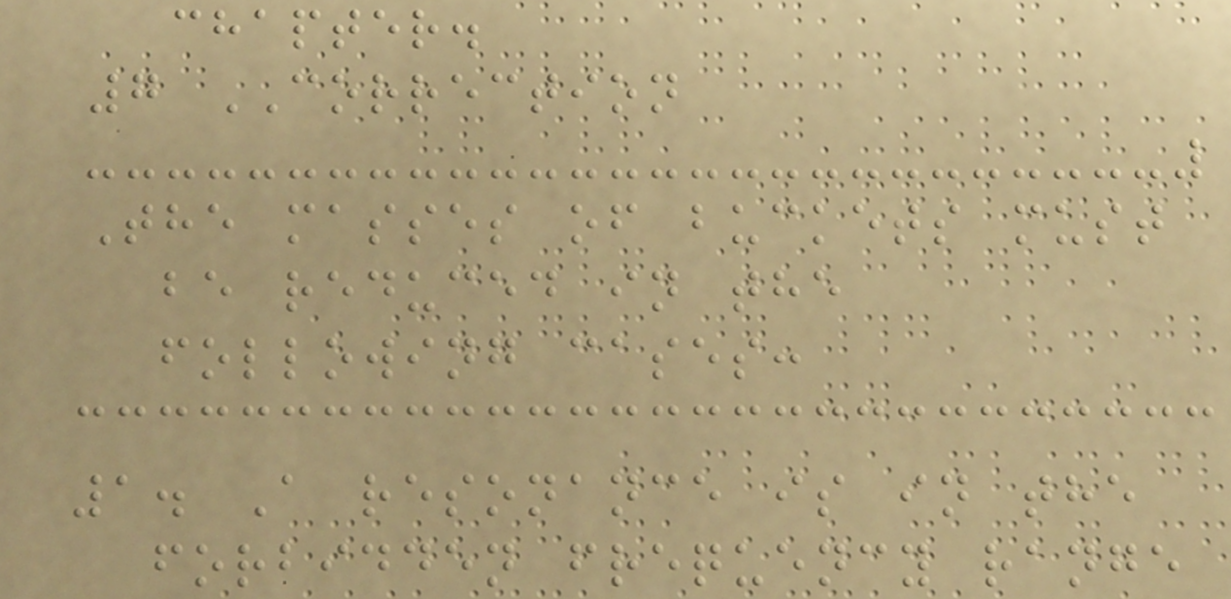chapter.
7 CORRECTION
The masses of buckets must
be reduced in the
following cases:
1. A resonance is in the
forbidden frequency range
